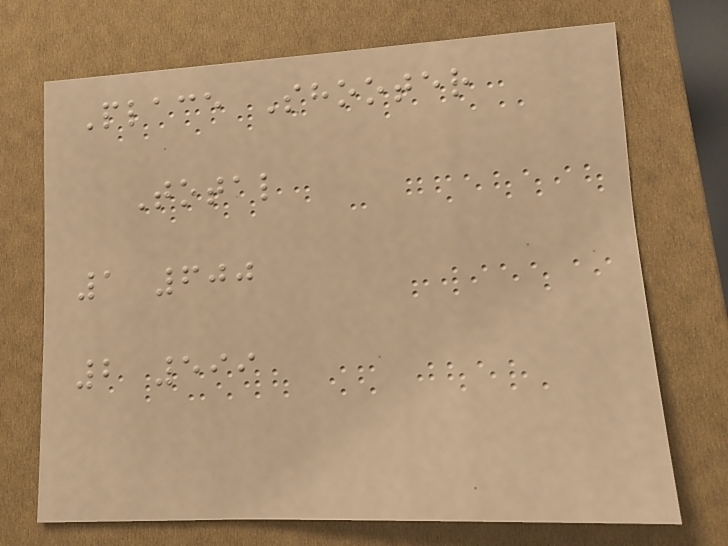Place Shooter
Total
1 600
2 599
